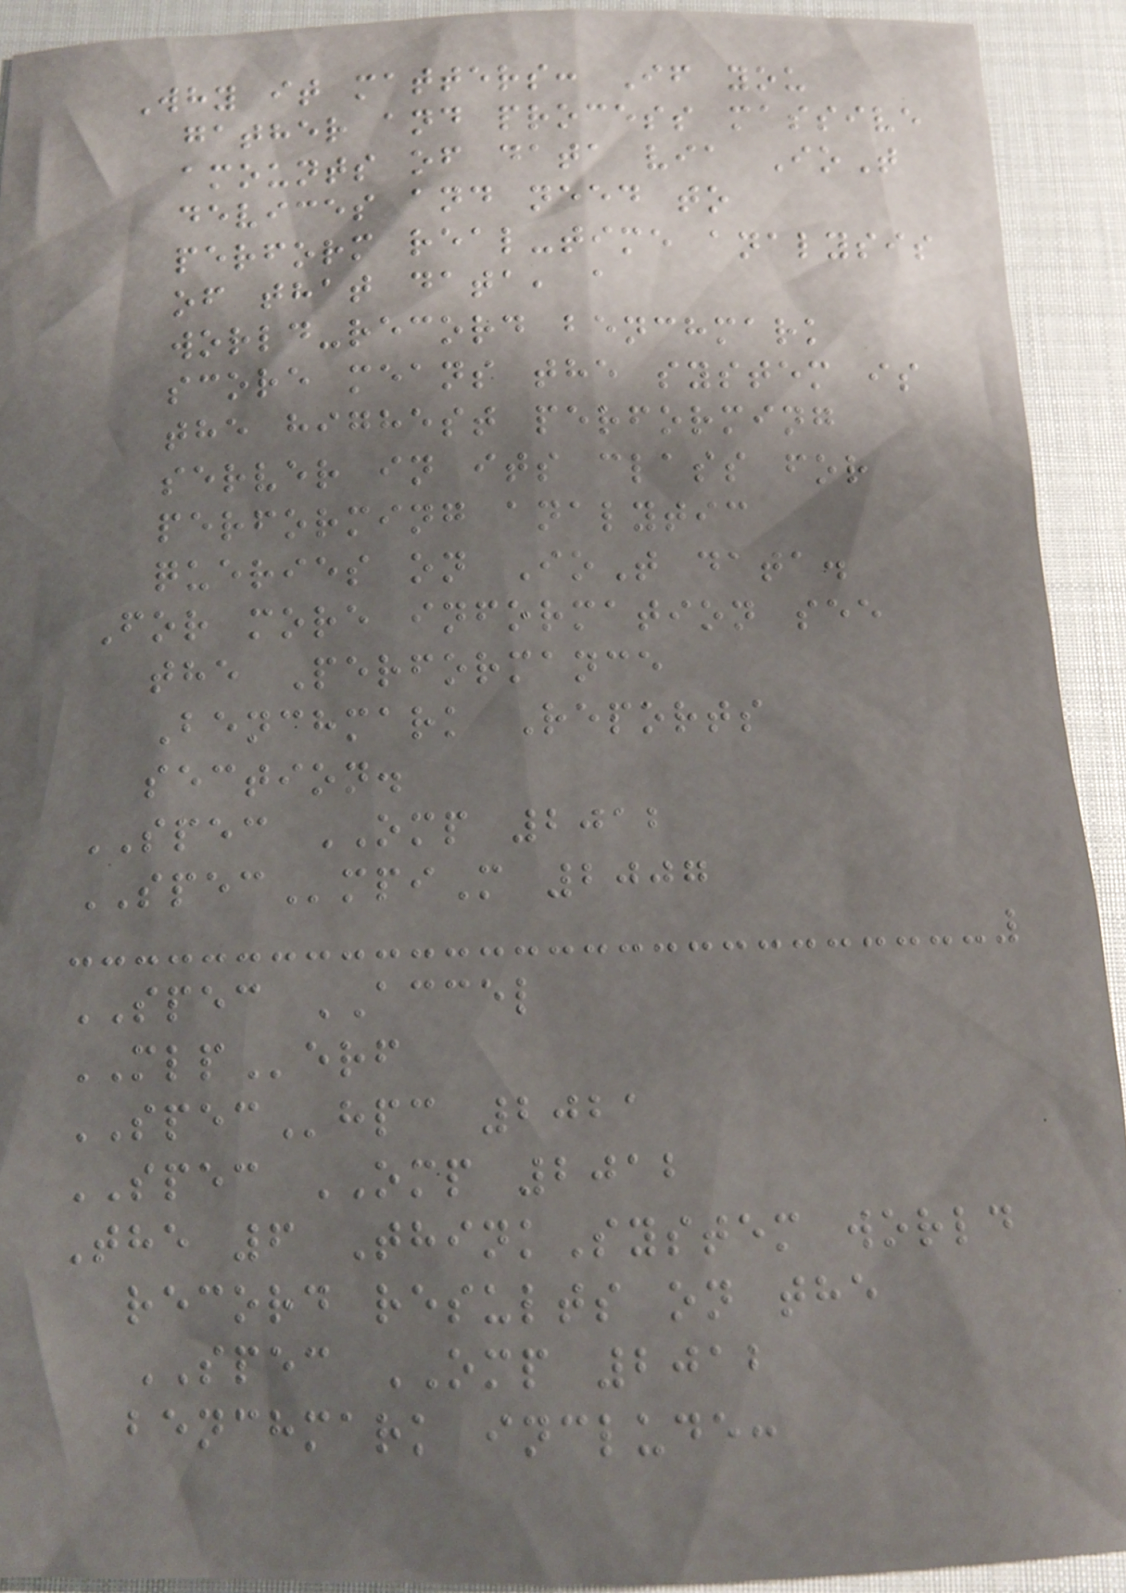Why it matters: If you
gather and process massive
amounts of data via IoT
devices and need to
perform real-time analysis
of that data, a
world-record benchmark
score means the system is
the highest performing
server in its class for
performing analytic
queries on IoT data.
For more information see
the Performance
Benchmark Reports
section.
SPEC OMP 2012
SPECmpiM 2007
SPEC ACCEL
MLPerf
SPEChpc 2021
SPEC OMP 2012
The 6 ThinkSystem world
record results on the
SPEC OMP 2012
benchmark include:
